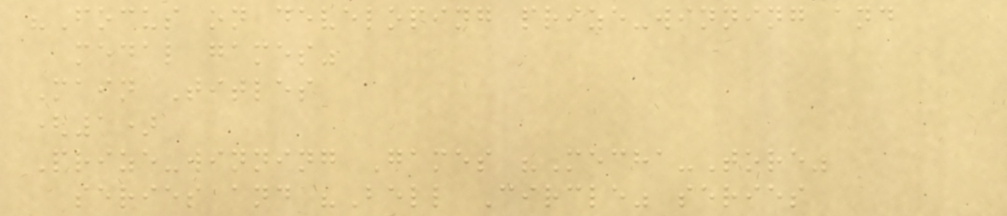"Focus on developing prize-winning and
medal games"
Main Titles
(1)
Prize-winning Games "Mecha-Tore"
series and "Bell Circle" series
